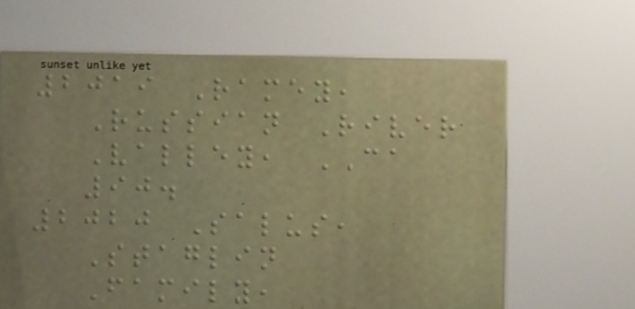2019 Ramey,
Russian River
Valley, CA
90.
2020 Salus,
Staglin
Family,
